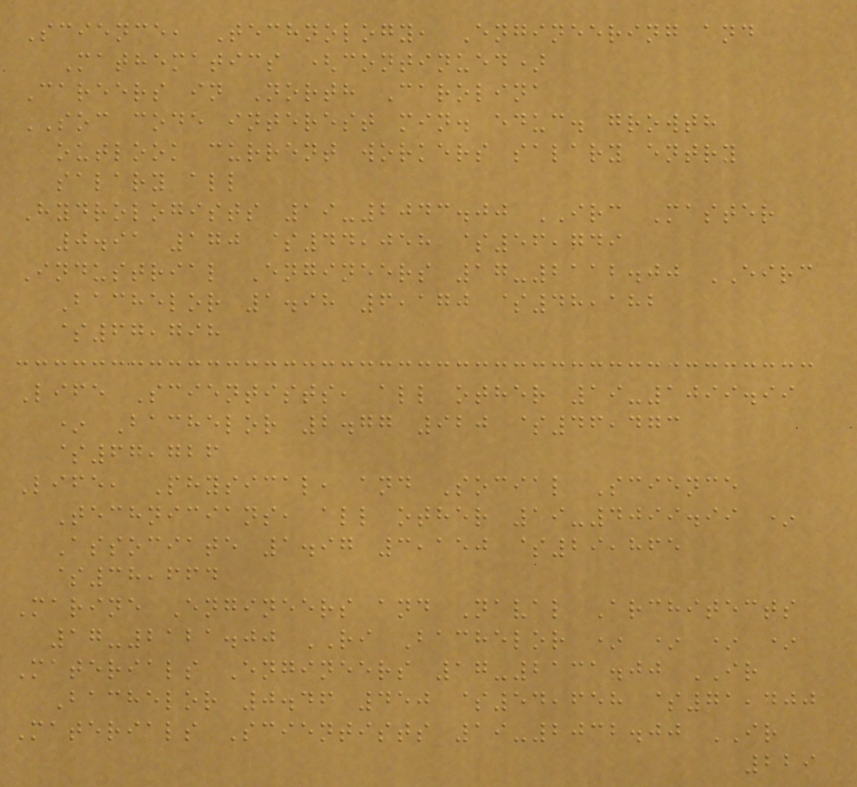Science, Technology, Engineering and
Mathematics (continued)
Careers in North Carolina
SOC code interest min. educ. growth
outlook current workers salary entry
salary all
Hydrologists 19-2043.00 IRC Master
0.91 170 $44,058 $56,749
Industrial Engineers 17-2112.00 EIRC
Bachelor 1.98 6,170 $48,182
$67,798
Life Scientists, all other 19-1099.99
* Bachelor 2.77 920 $46,473
$67,726
Life, Physical, and Social Science
Technicians, all other 19-4099.99 *
Associate 1.97 3,150 $29,865
$38,664
Marine Engineers and Naval Architects
17-2121.00 RI Bachelor * * * *
Materials Engineers 17-2131.00 IR
Bachelor 0.46 450 $54,658 $71,400
Materials Scientists 19-2032.00 IR
229
